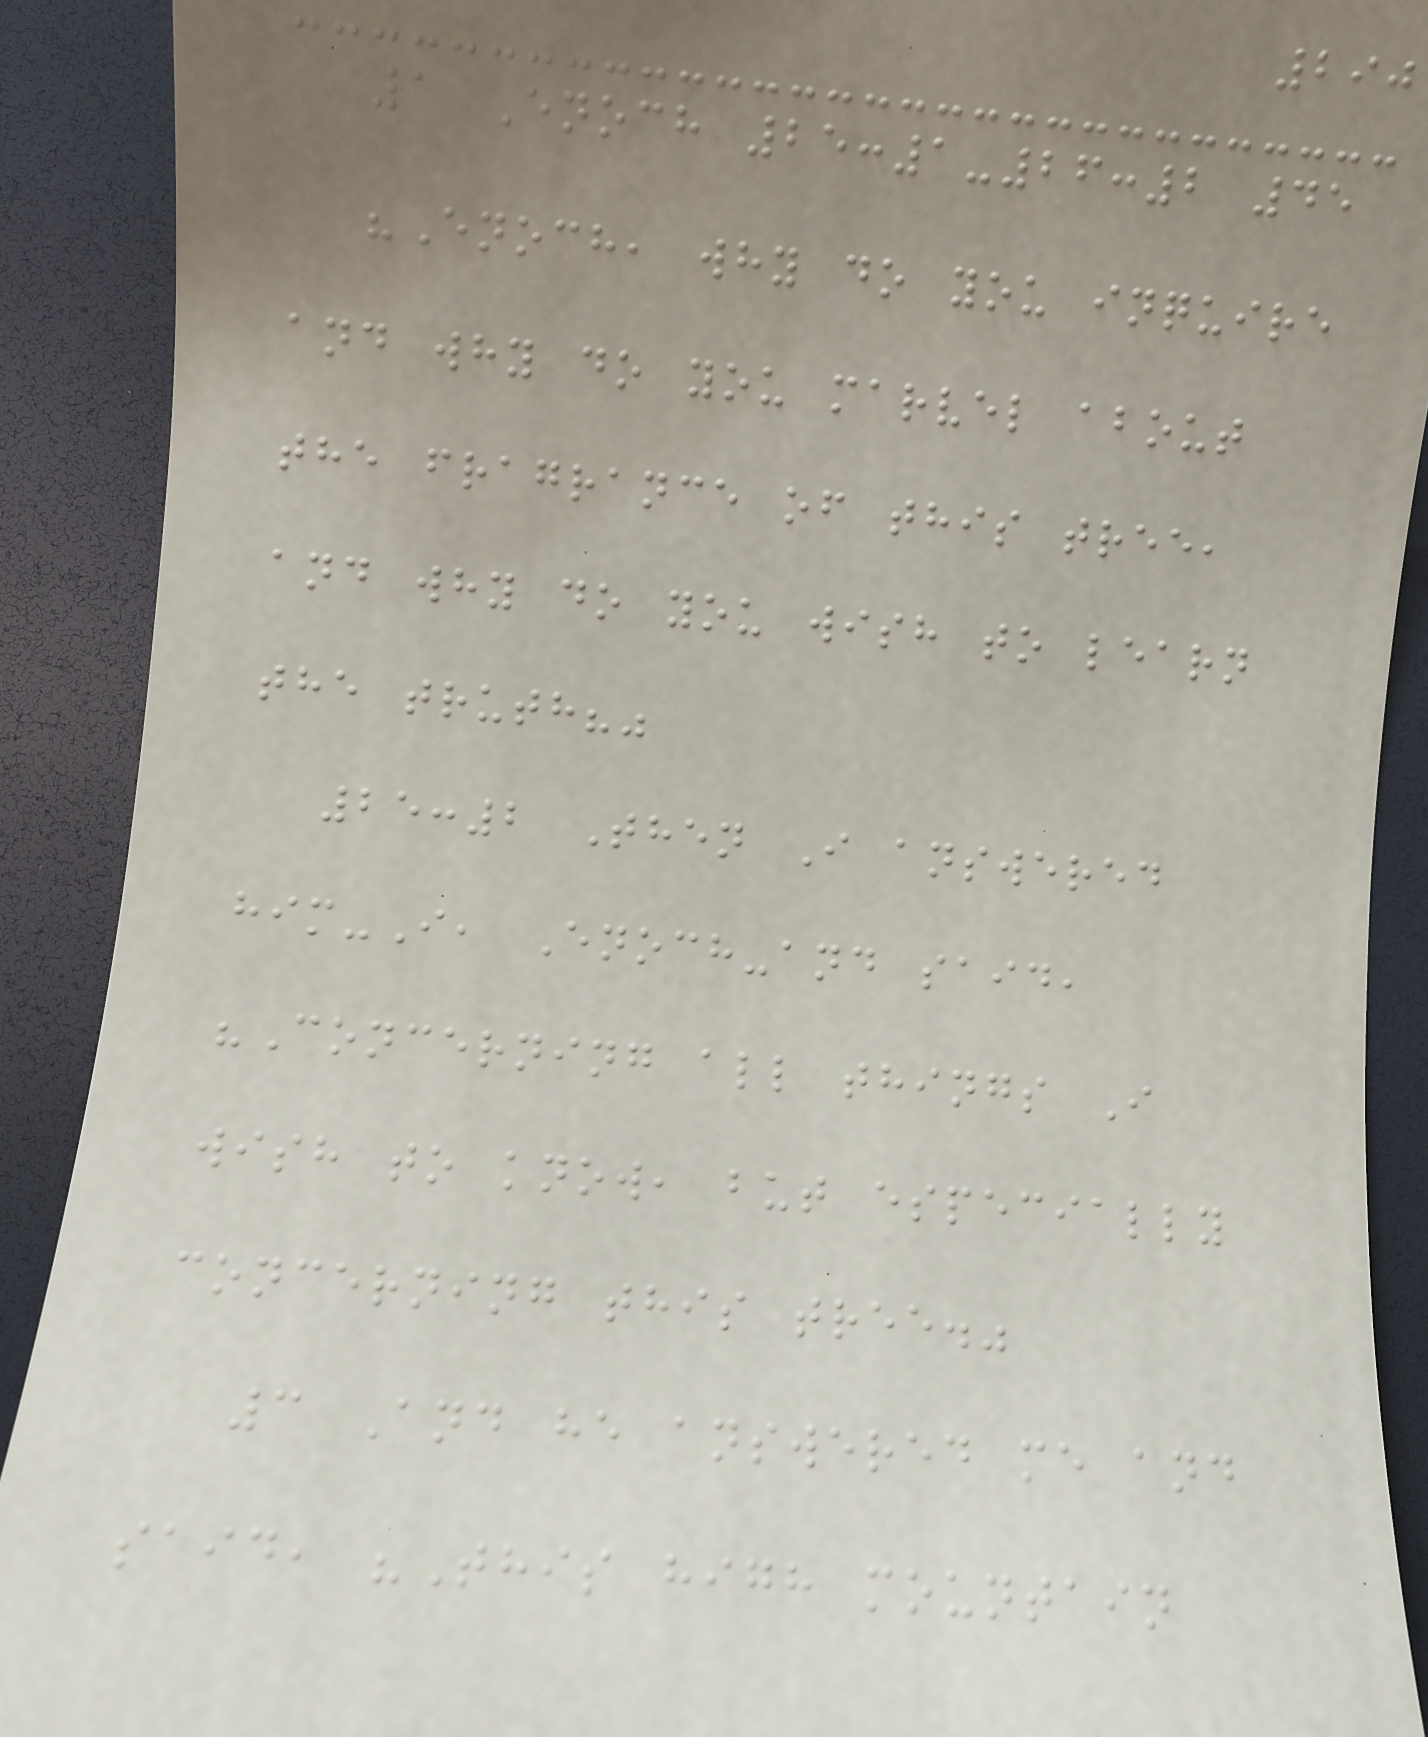290
1 Enoch 25:1-26:2 45
"Enoch, why do you inquire
and why do you marvel about
the fragrance of this tree,
and why do you wish to learn
the truth?"
25:2 Then I answered
him-I, Enoch-and said,
"Concerning all things I
wish to know, but especially
concerning this tree."
3 And he answered me and
said, "This high mountain
